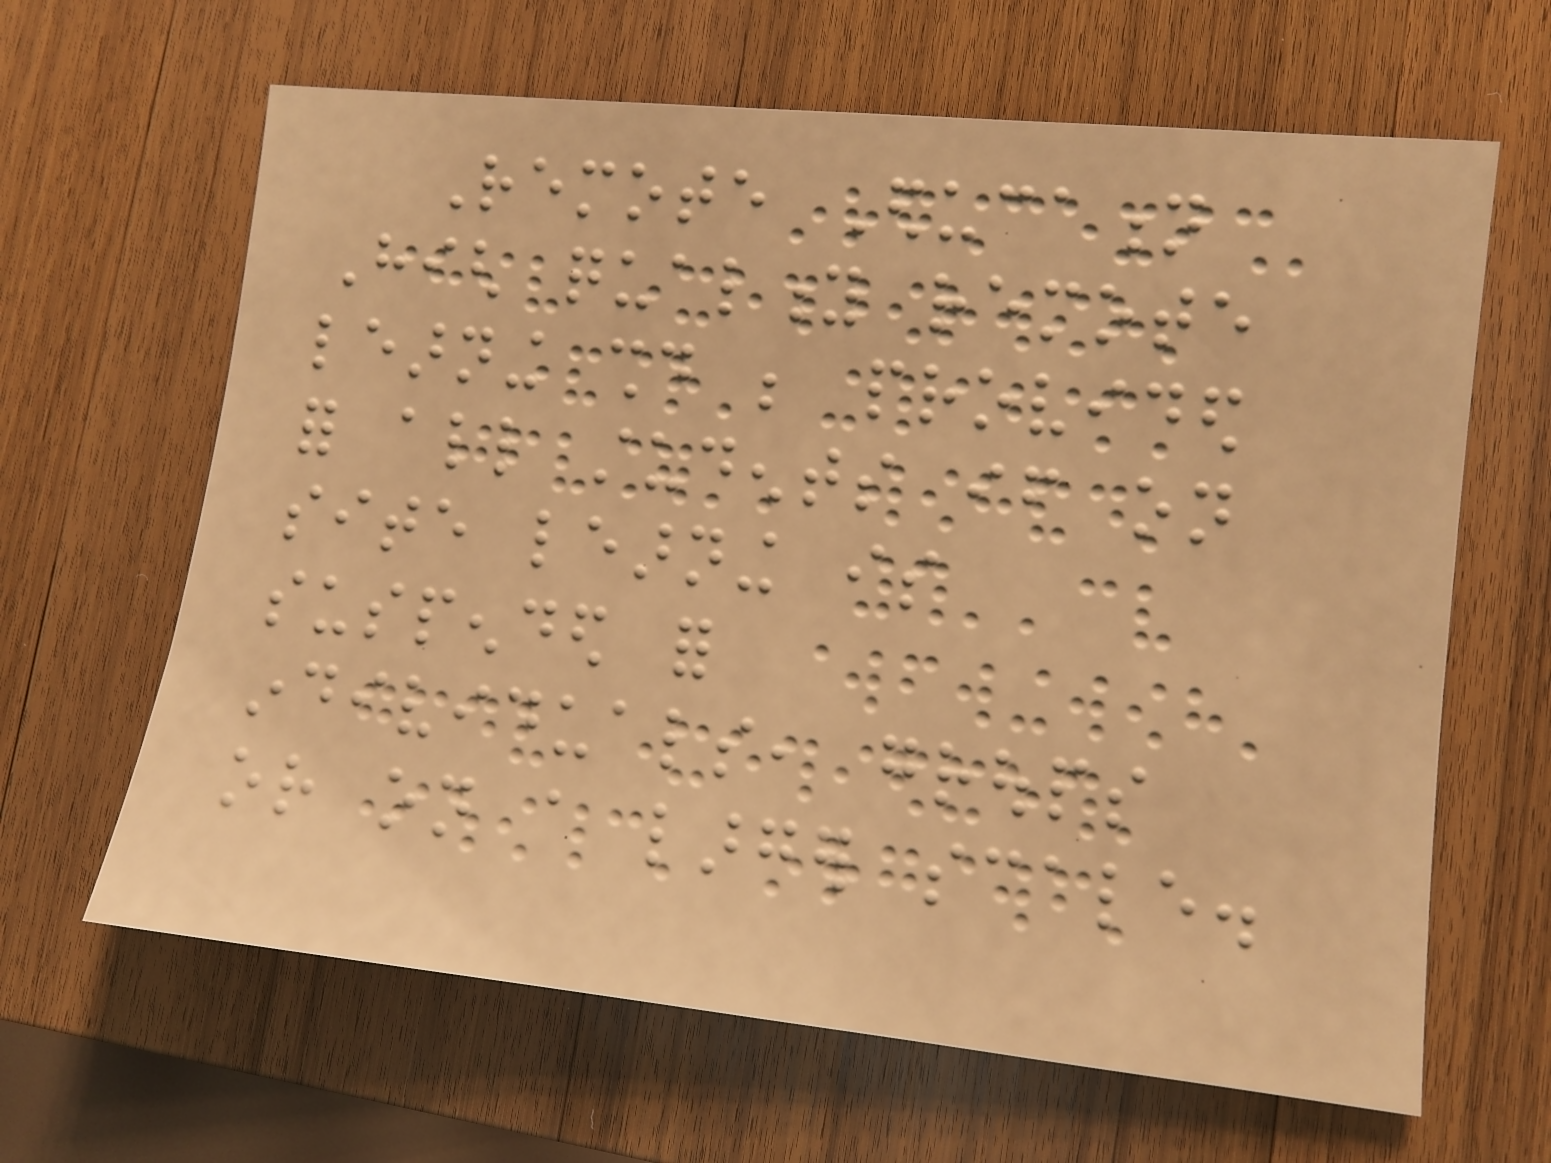Remote Education
High quality remote
learning should be provided
for all students if on
site learning is
suspended for
individuals, groups
or on a larger scale.
